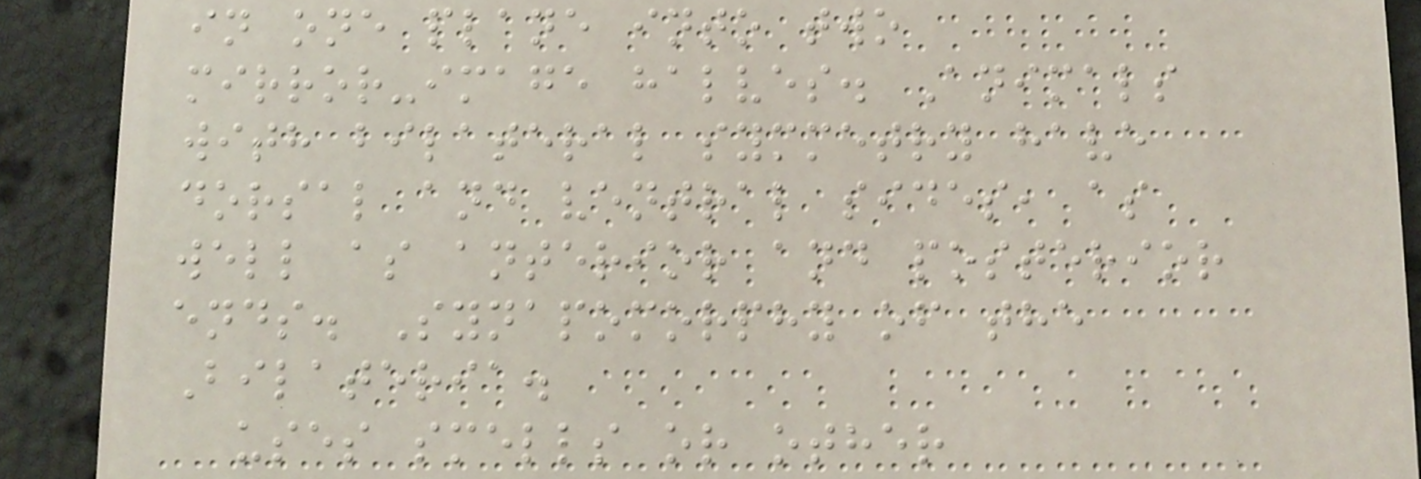in one plane into two
mirror-image halves. Animals
with bilateral symmetry have
dorsal and ventral sides, as
well as anterior and posterior
ends. Synapomorphy of the
Bilateria.
uses smells or other
